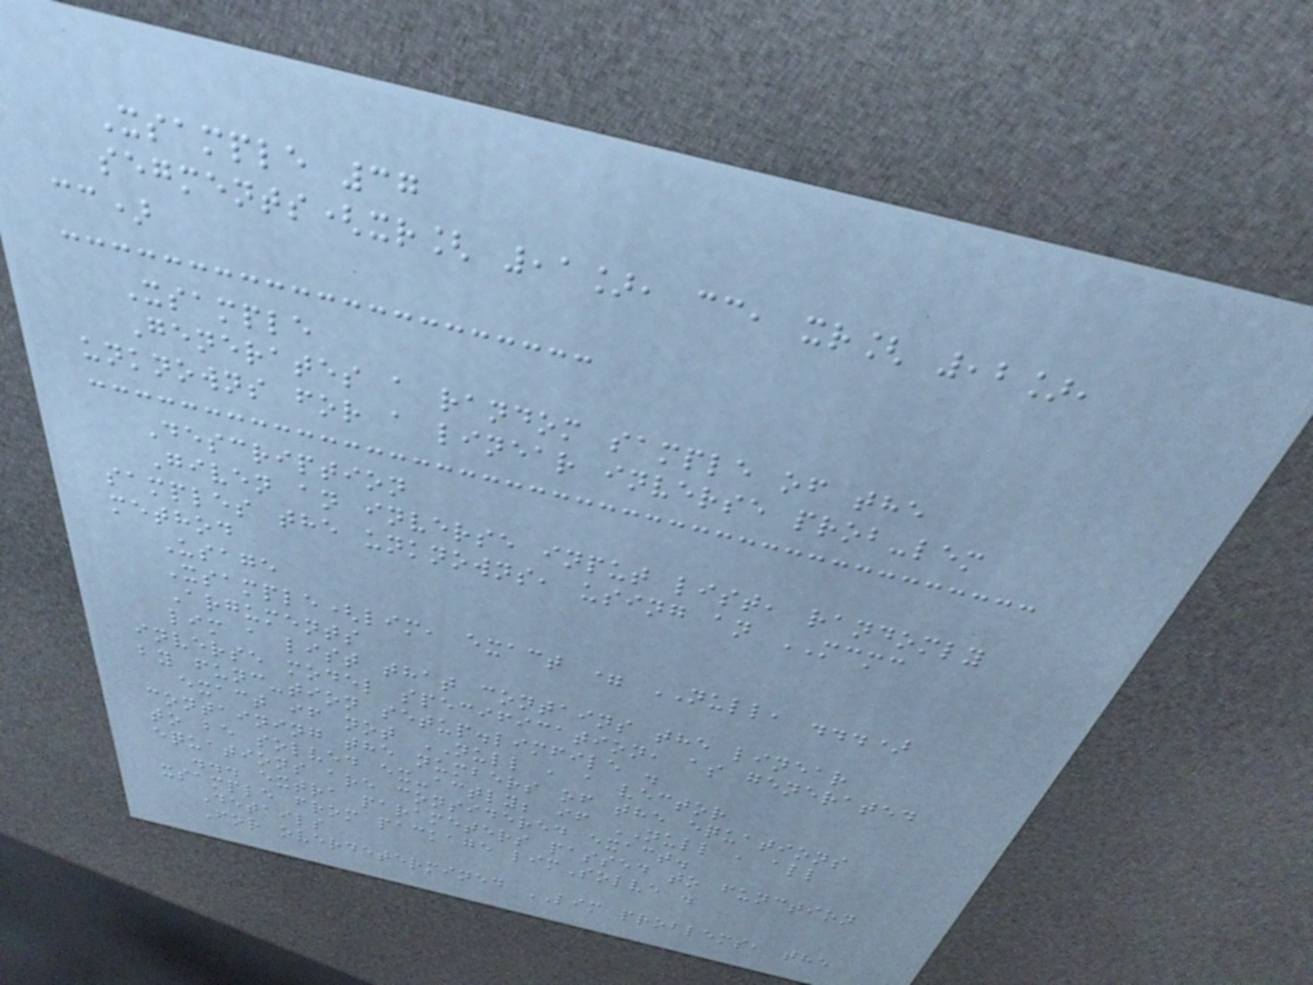Xsample 37
segments(xr[ ,1], cc, xr[ ,2],
cc)
Xsample
Generates a random sample of the
unknowns for a linear inverse prob-lem
Description
Given an inverse input list, randomly
samples the unknowns, using an MCMC
method
Usage
Xsample(lim, exact = NULL, ...)
Arguments
lim a list that contains the linear
inverse model specification, as generated
by func-tion setup.limfile .
exact if not NULL , a vector
containing the numbers of the equations
to be solved ex-actly; if NULL , all
equations are considered exact.
... extra parameters passed to function
xsample from package limSolve .
Details
For overdetermined LIM problems, the
